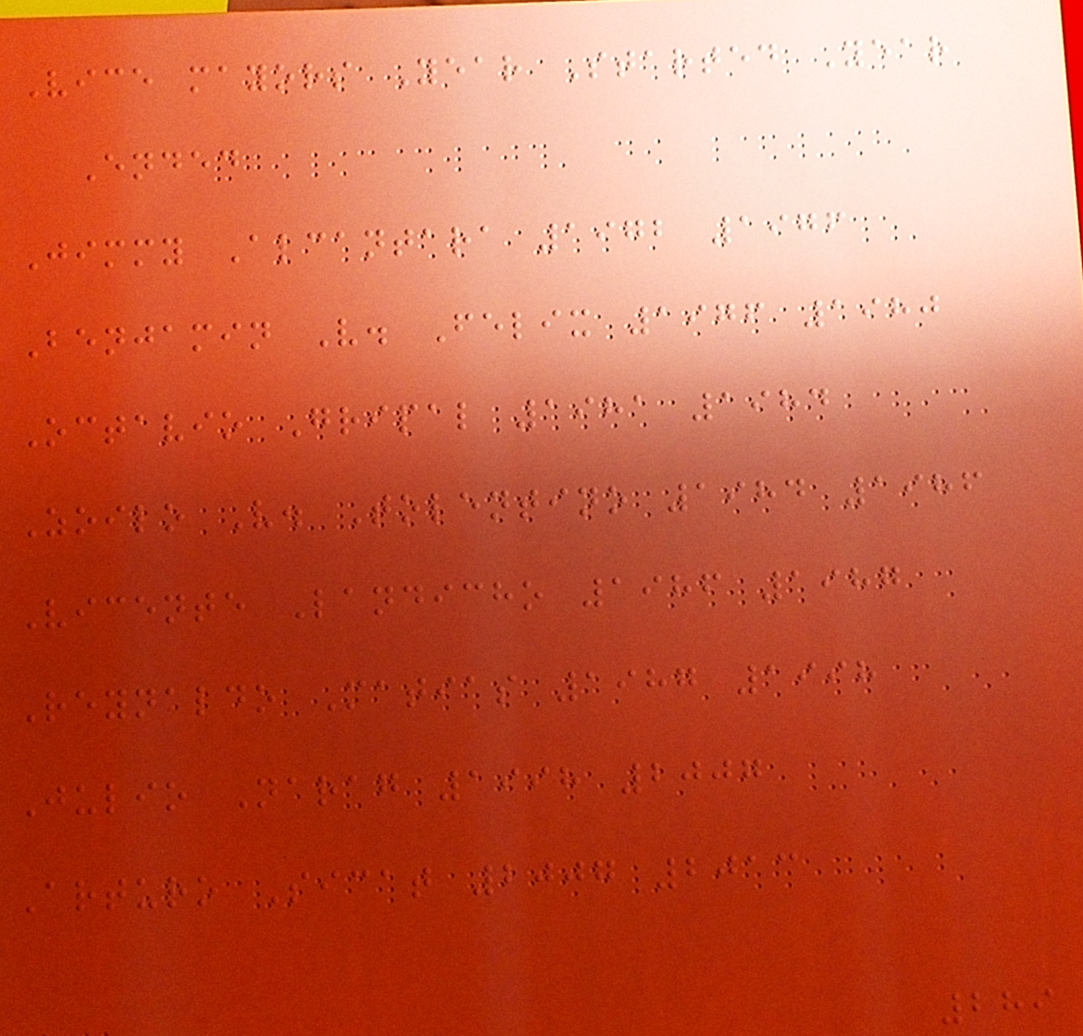Vice mayors Year Started Year
Ended
Jimmy Alcantara 1972 1976
Benjamin V. Felix 1976 1980
Octavio Gripal 1981 1984
Zoilo V. Tolentino 1984 1986
Vicente Landicho 1986 1987
Reynaldo Matias 1987 1998
Julio Narag 1998 2007
Arturo Sicat 2007 2013
289
